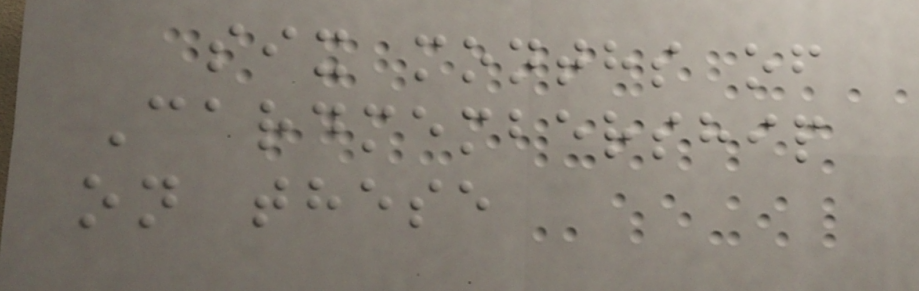six months of
Cardmembership
on these
